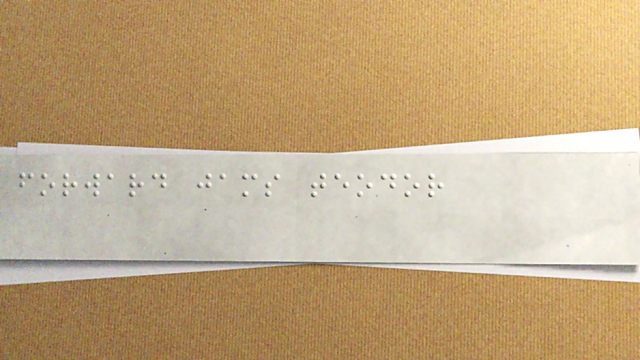forward jams teodor
